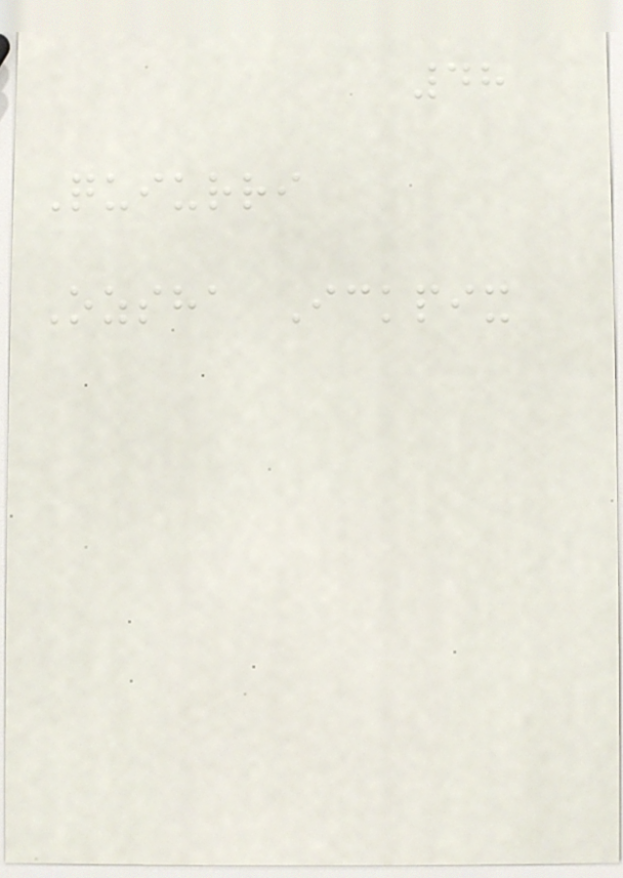48
Quiurri
Ozsha Ickpix
